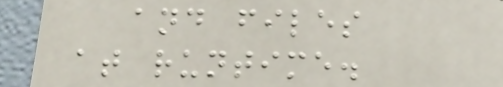and files
at runtime.
